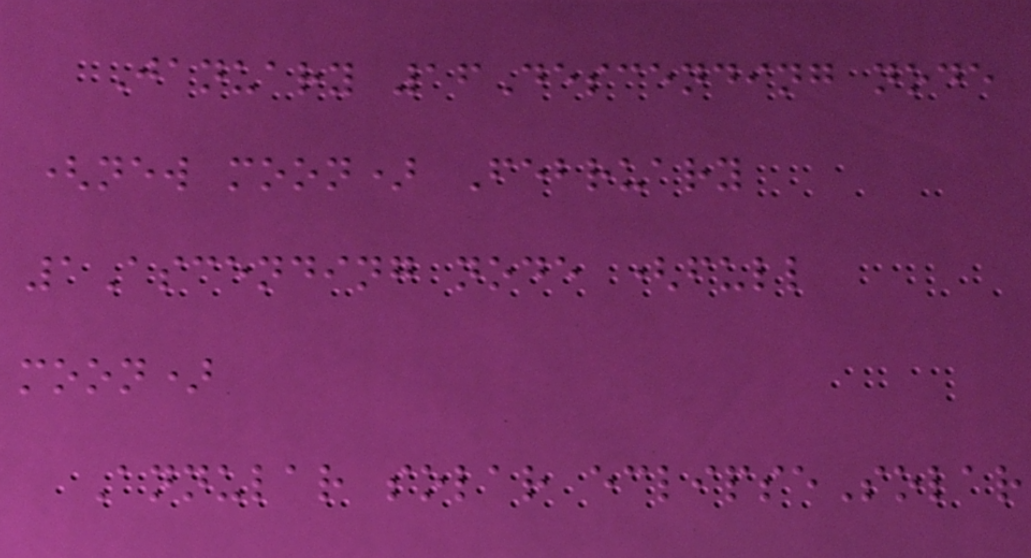January 16Descending node
(new moon) February
1Ascending node (full
moon)
Annular solar eclipseSolar
